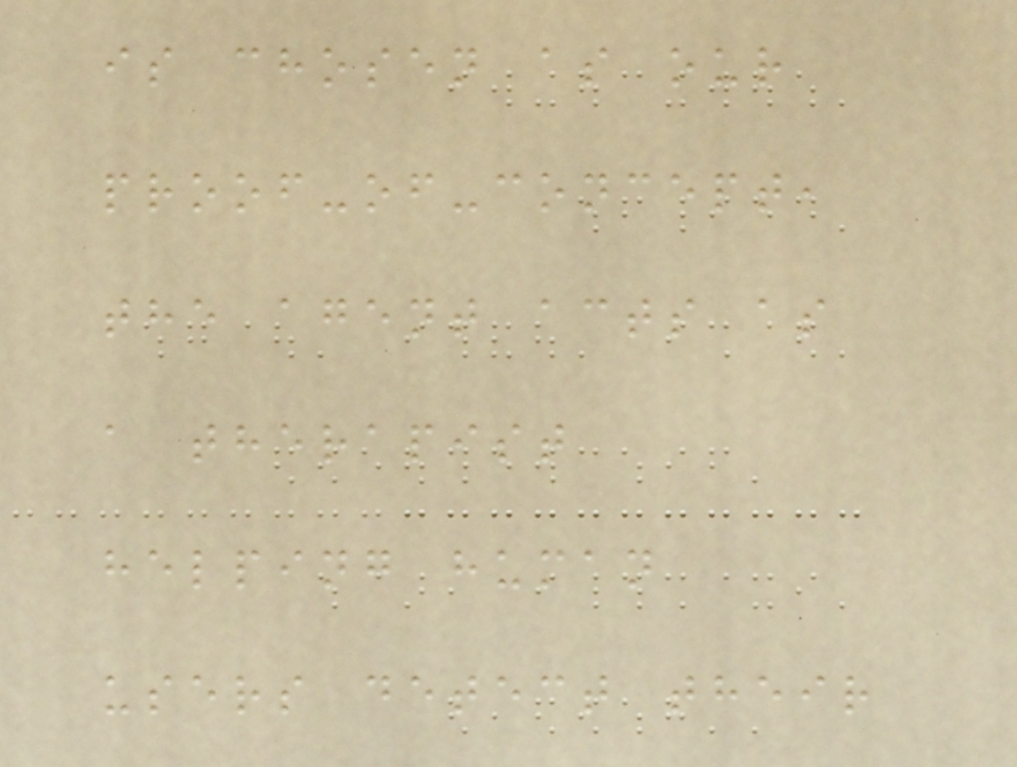is chosen as our
proof-of-concept,
the agent acts as
a therapist
helping human
users detect their
